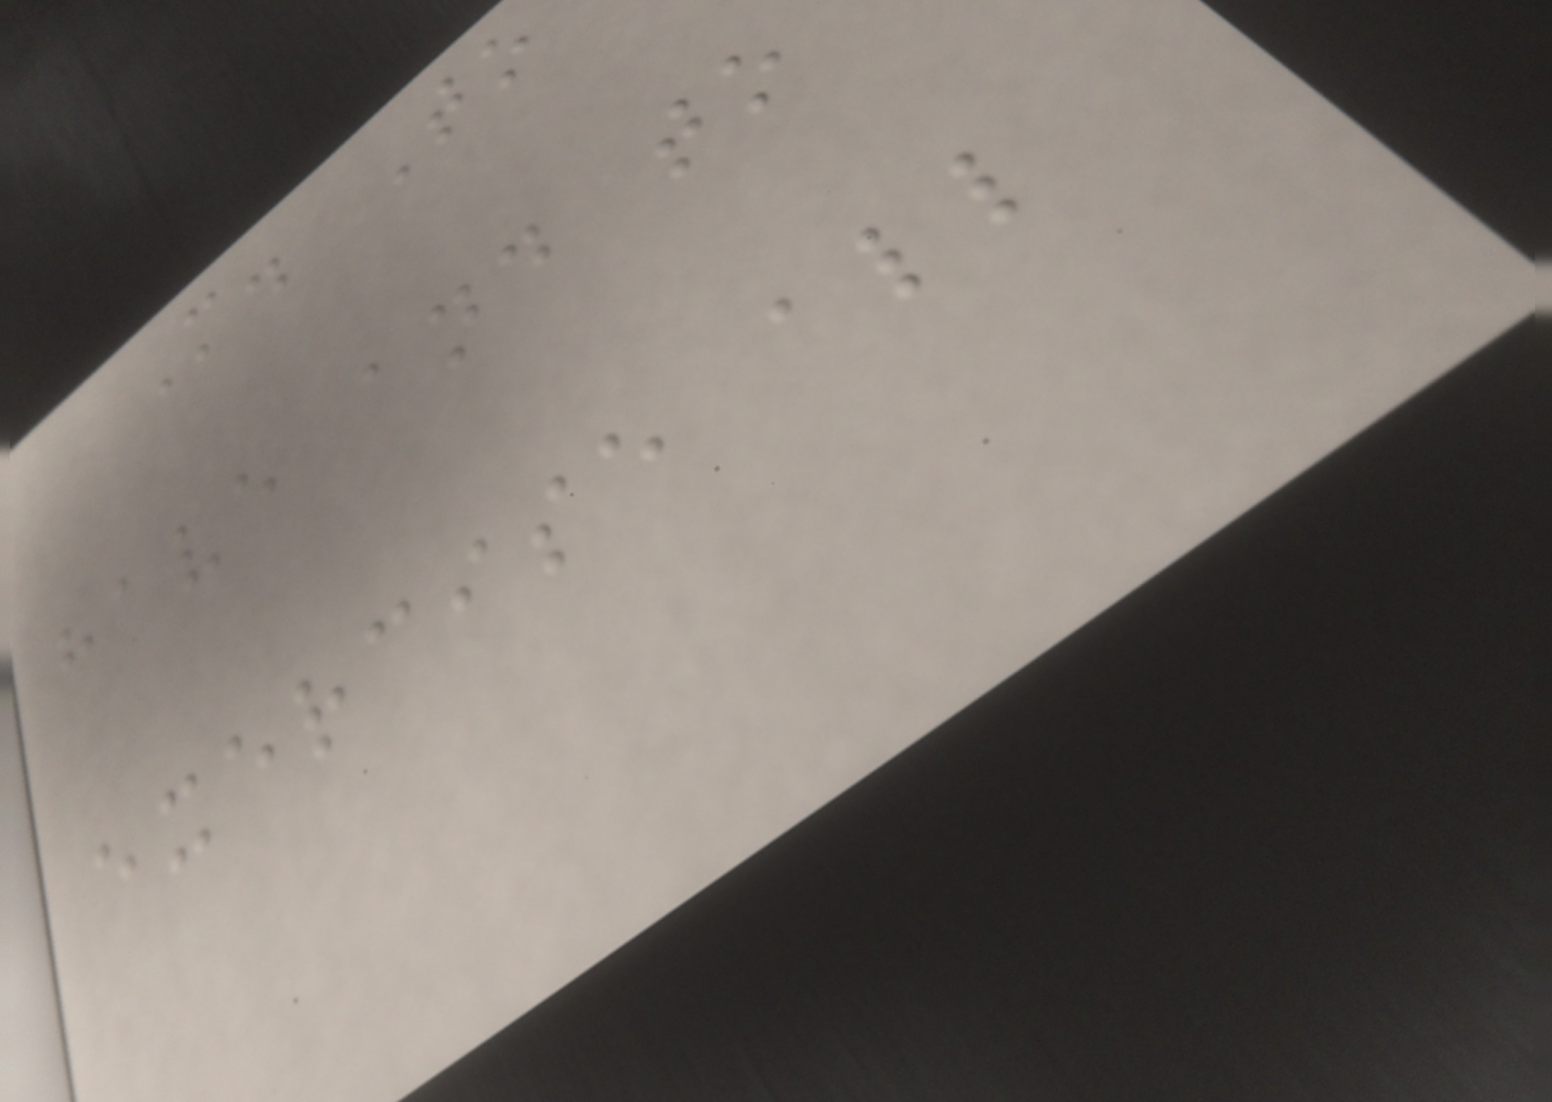M. To
have and to
exercise all
